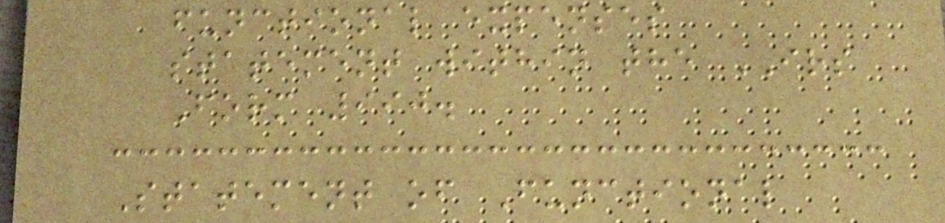functional expenses
statement within the IRS
Form 990.
Statement of Functional
